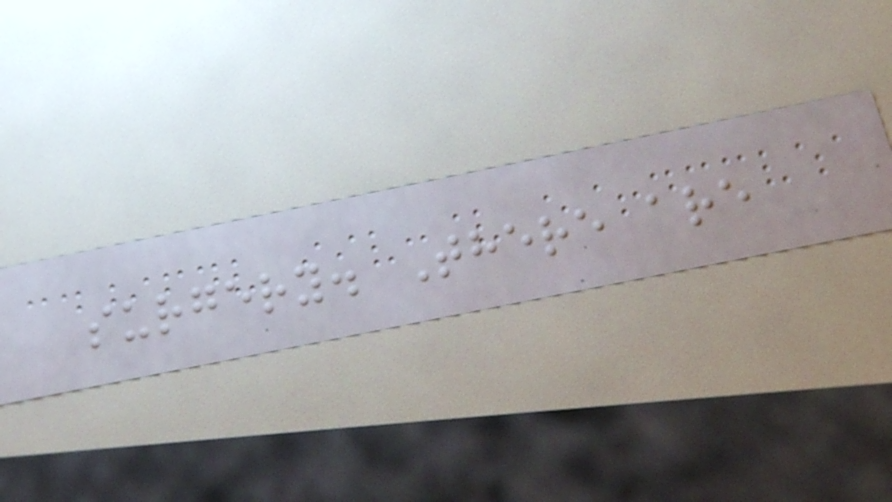surgery. There are
